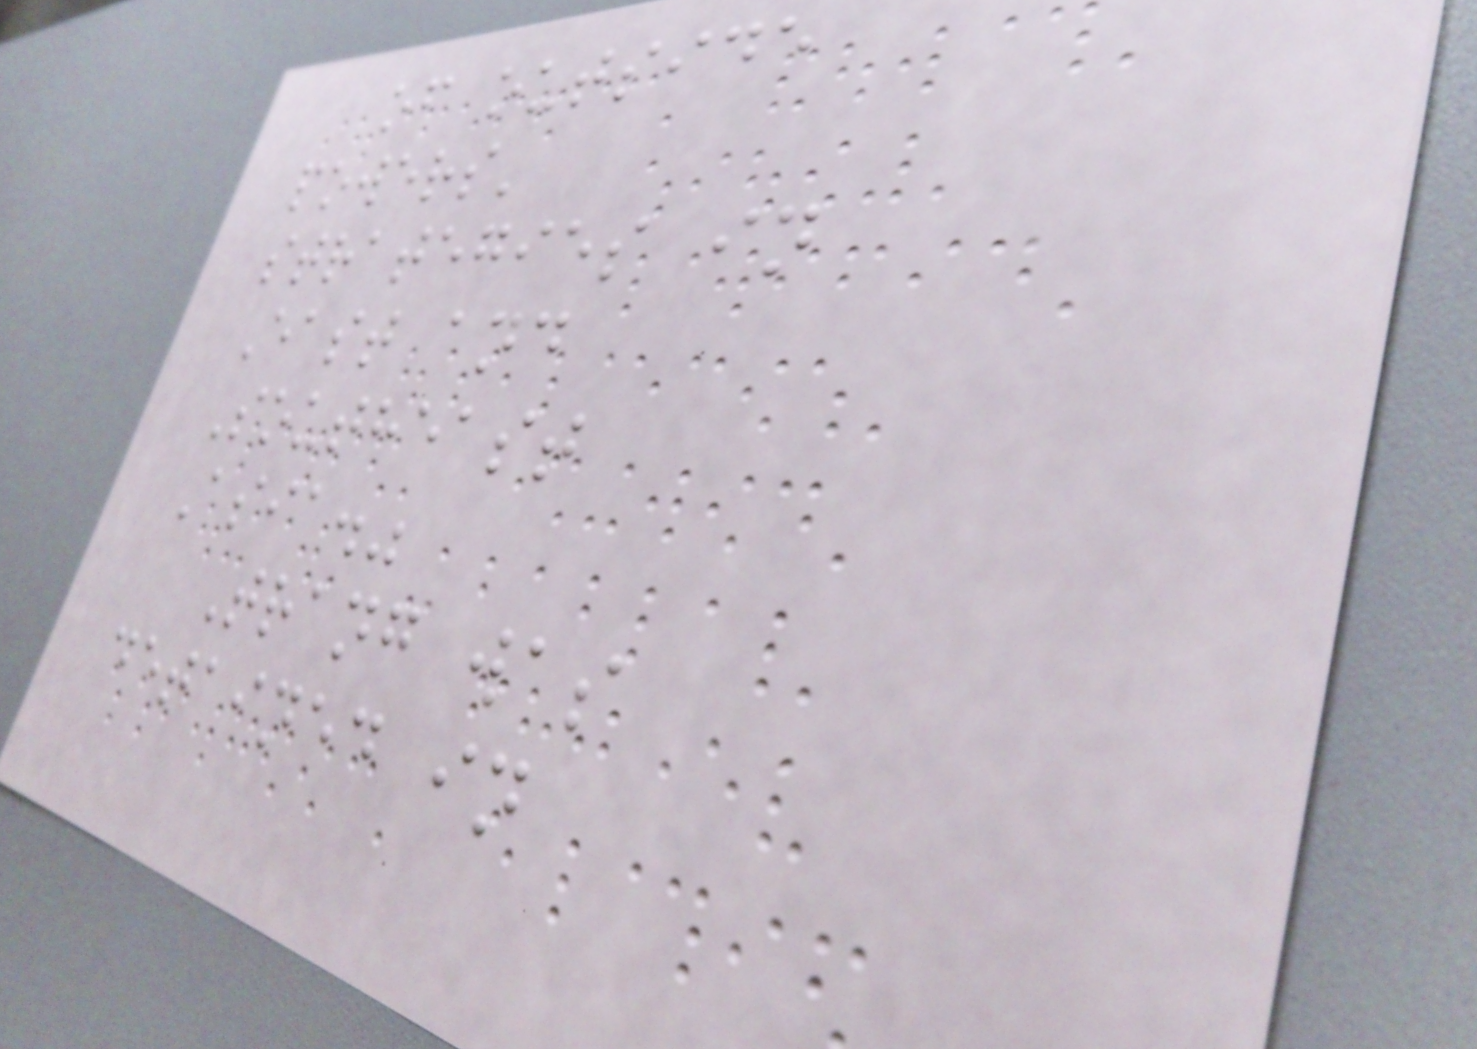of outside
powers'
strategies in
East and
Southeast
Asia."
Trang was
detained in
